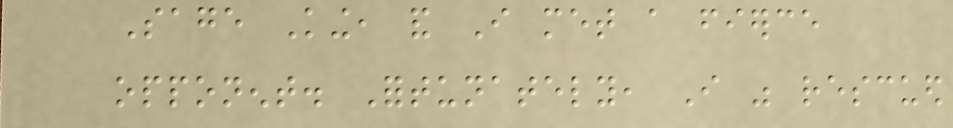Sage King, and I met a fierce
opponent. Fortunately, I was rescued
